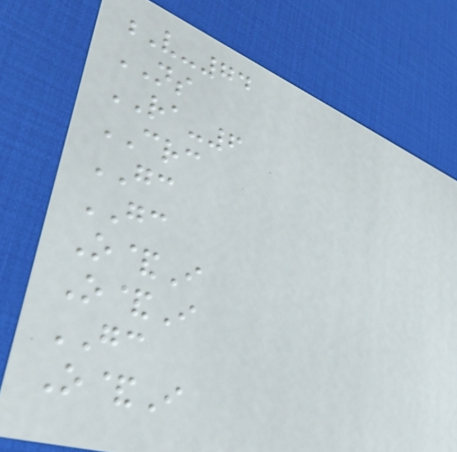V-74
NS
RA-6
CRC
GC
GC
O&I
O&I
GC
O&I
